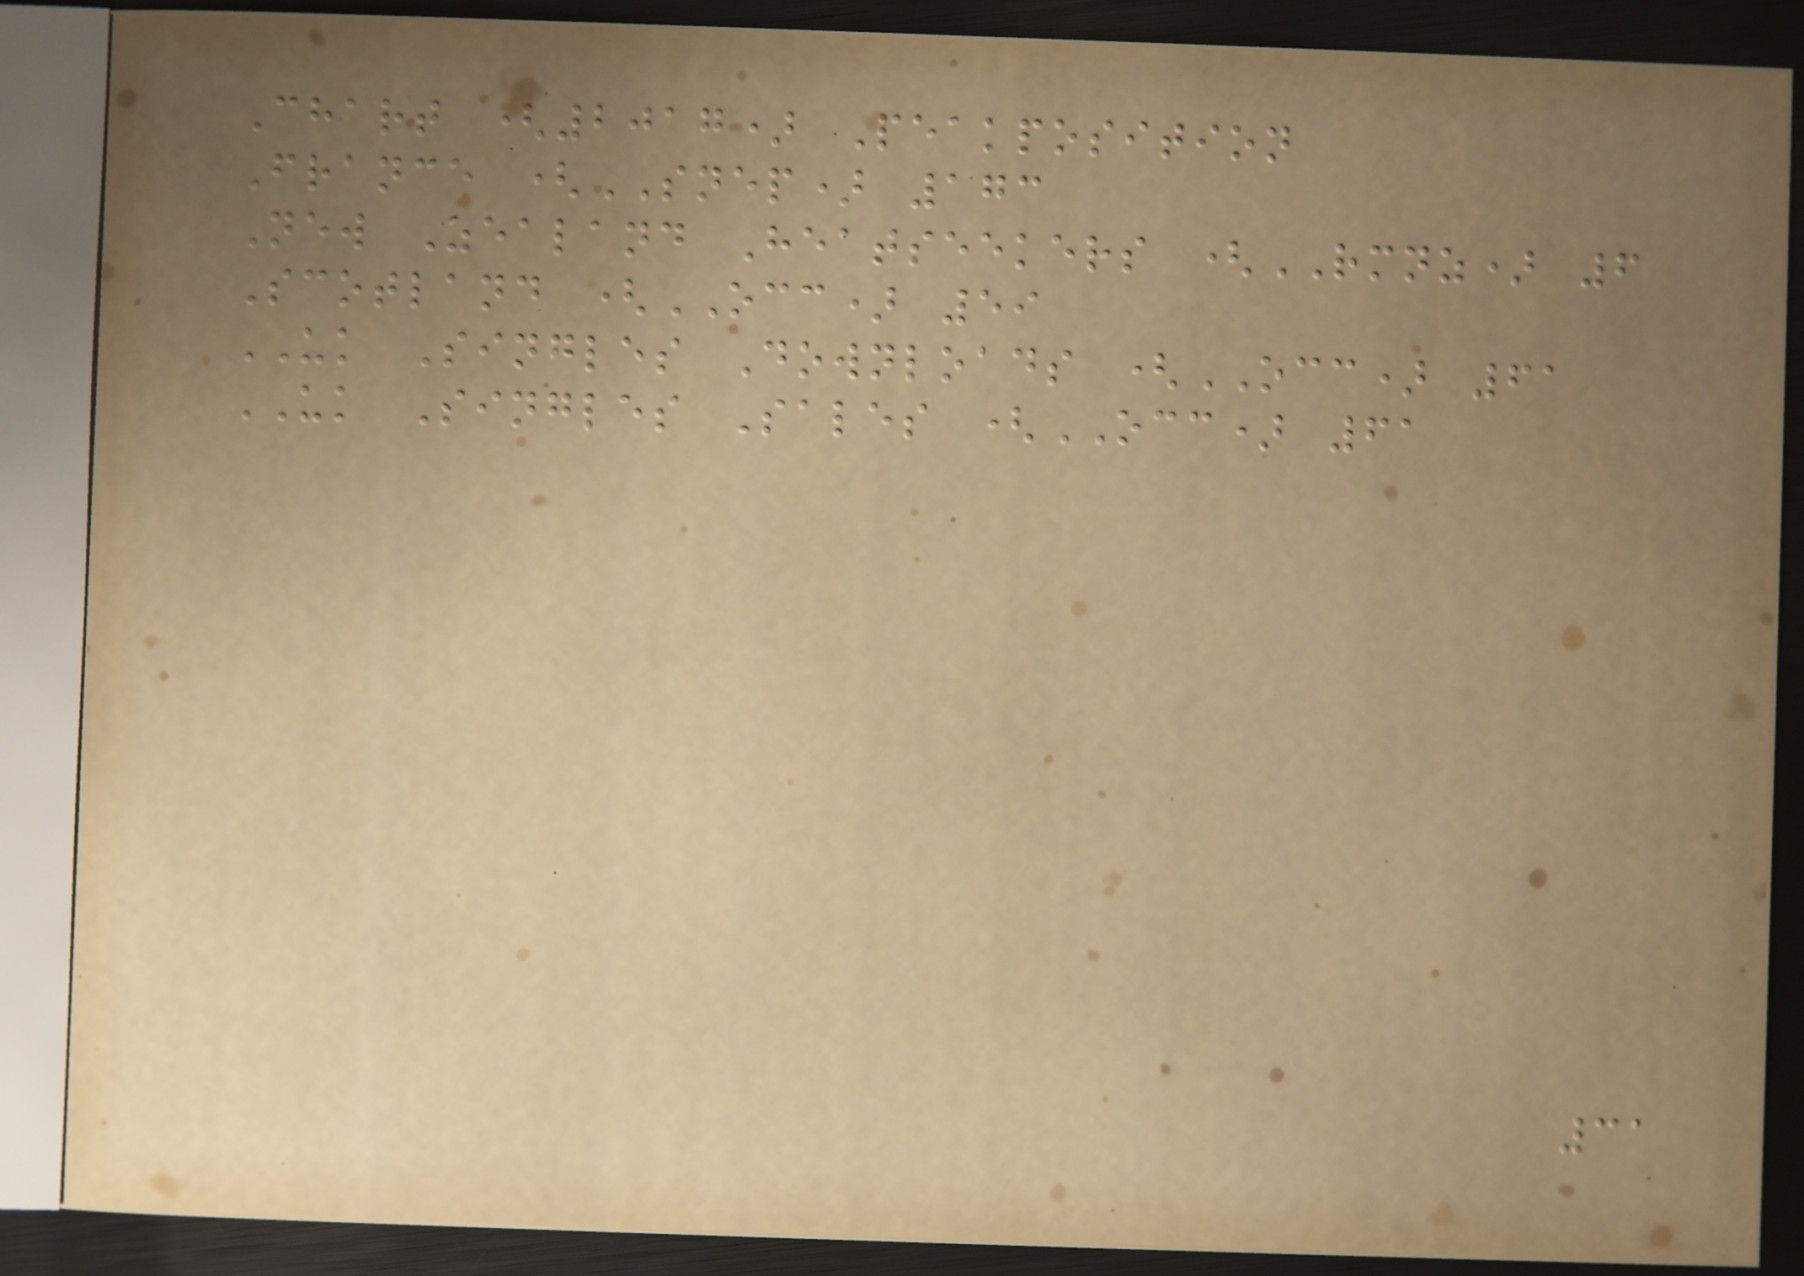Chart (2017) Peakposition
France (SNEP) 173
New Zealand Heatseekers (RMNZ) 6
Scotland (OCC) 59
UK Singles Downloads (OCC) 61
UK Singles Sales (OCC) 61
31
